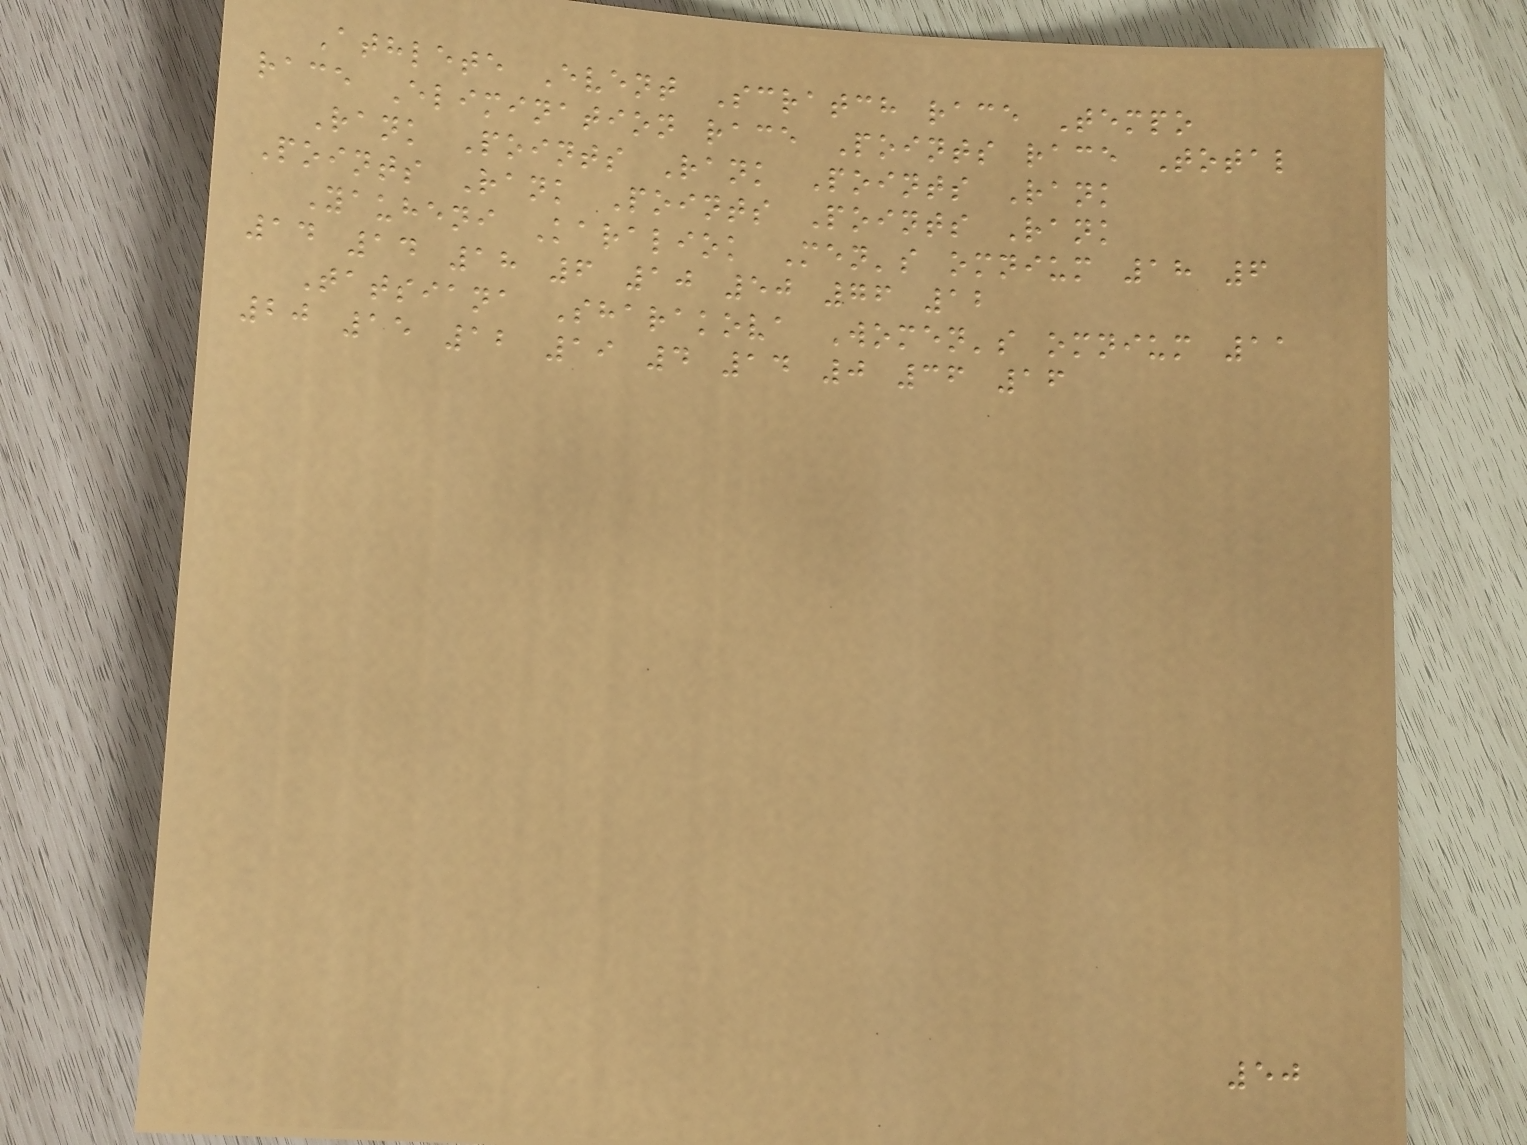Athlete Event Scratch race Tempo
race Elimination race Points race Total
Rank Points Rank Points Rank
Points Rank Points Points Rank
Yauheni Karaliok Men's omnium 18 6
14 14 18 6 10 50 76 12
Tatsiana Sharakova Women's omnium 11
20 15 12 19 4 14 0 36 16
50
